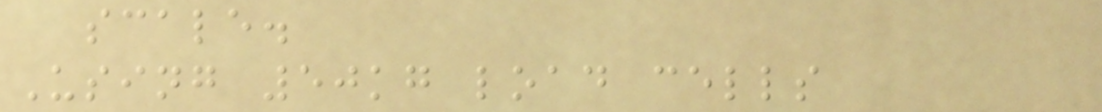scale.
Using 50kg load cells
